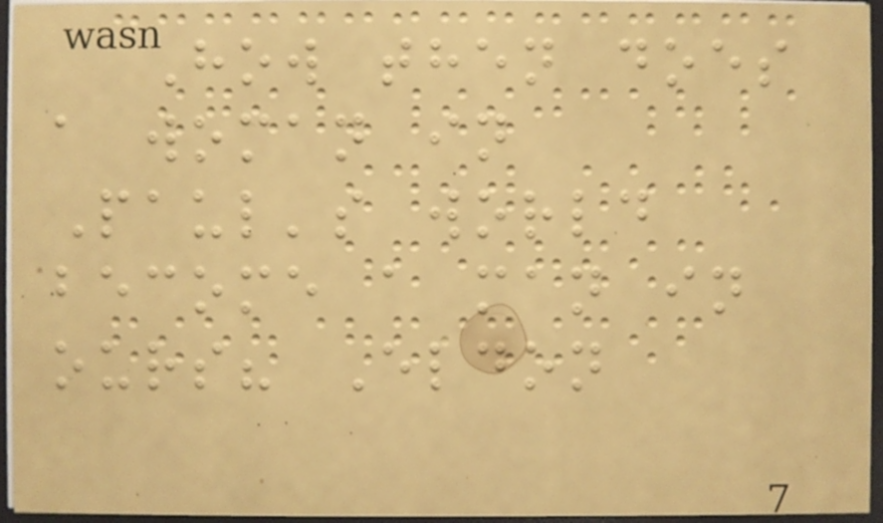How then does
a woman in
Paul's world
become a man in
ours? Eldon
